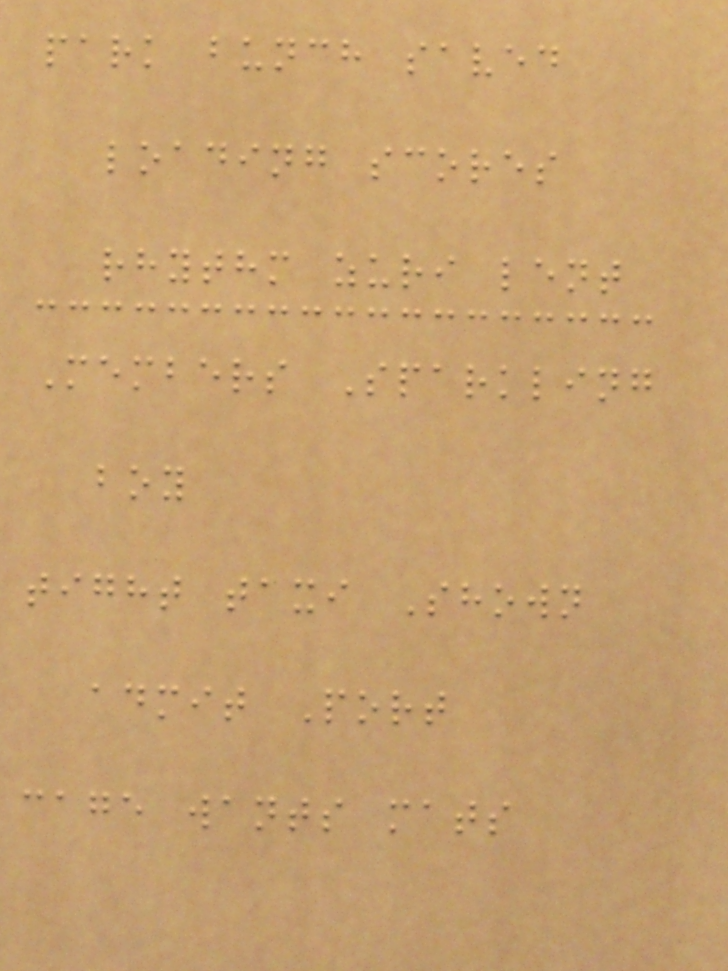park bunch saved
loading scores
rhythm zuri lent
Members Sparkling
boy
tight taxi Shown
admit Port
cage wants mats
